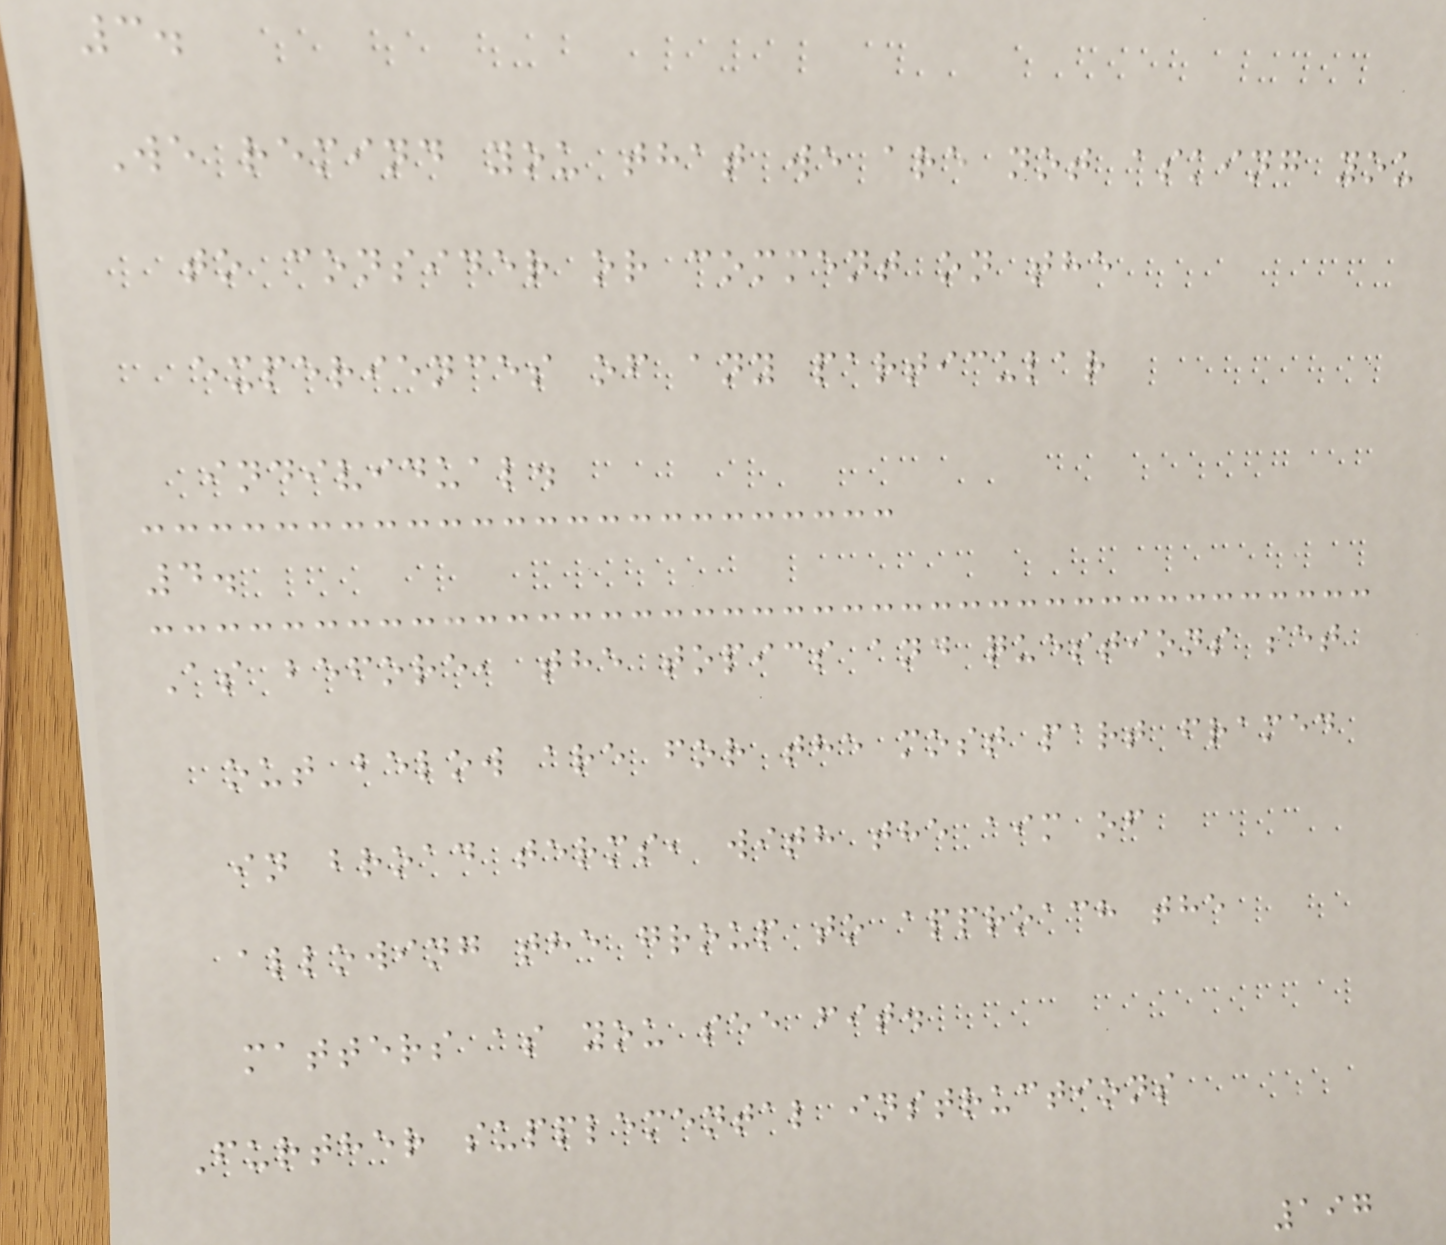3.
We remind you that we are not asking you
to consider or comment on the
experiences of any particular
individual.
4.
As before, the topics and questions set
out below are for the most part framed
in broad terms, with the aim of
allowing the group to approach the
matters as you see fit.
Further supplemental instructions
197
